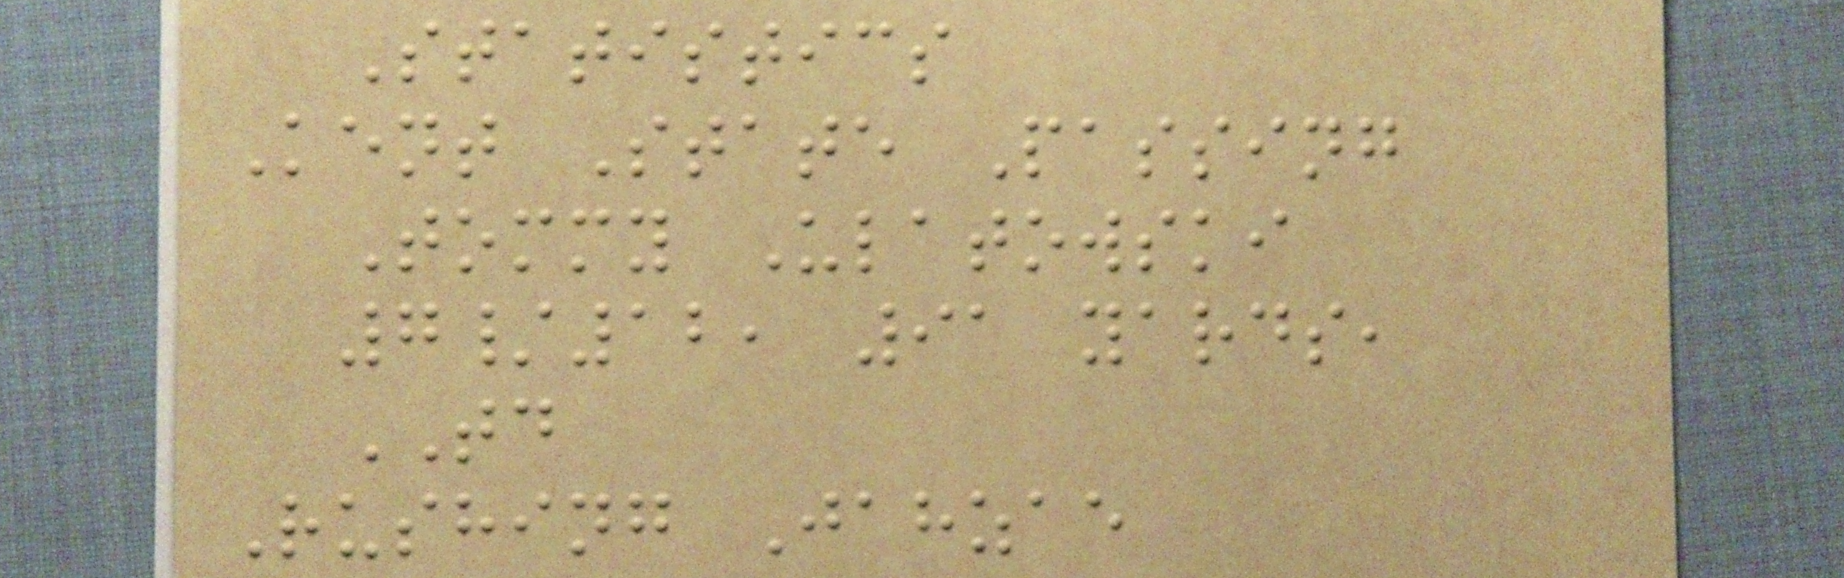Statistics
Kent State Passing
Tommy Ulatowski
7/12, 91 yards,
TD
Rushing Jahzae
